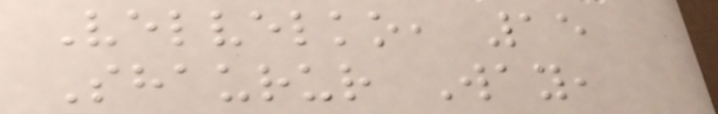Velvelko, 15
Shaurur Way,
